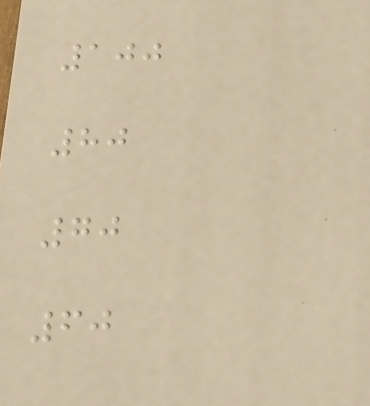100
80
70
60
